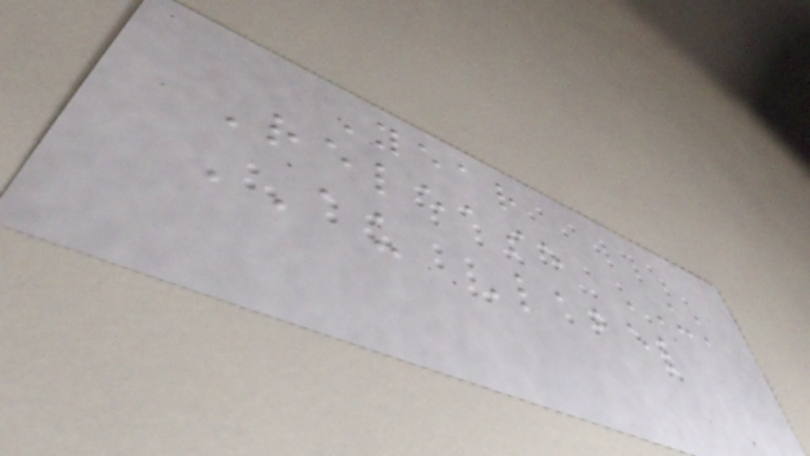Year
Release UK
AU Label
